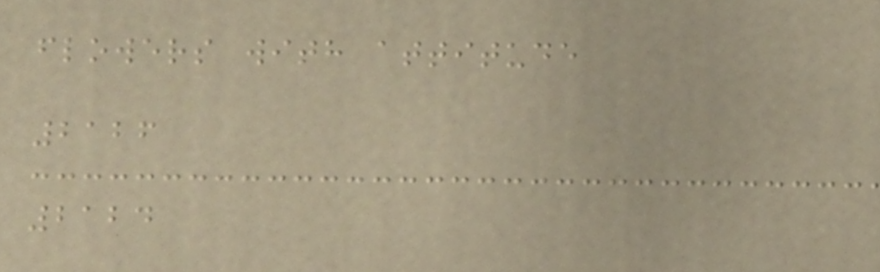flowers with attitude
2126
2124
